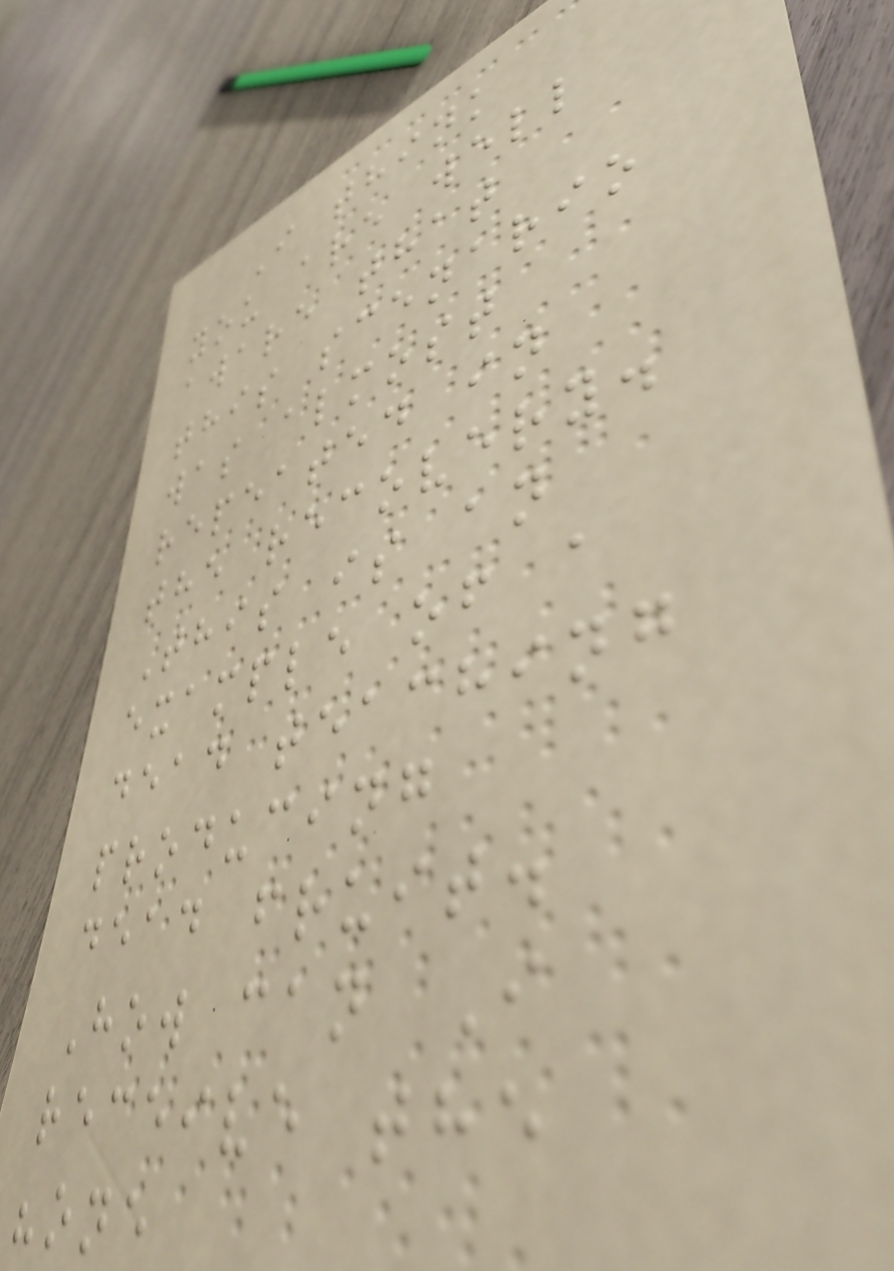I think
you are well
aware that
this scenario
was almost
repeated in
the recovery.
This is an
example of a
dead teaching
producing
dead fruit.
How can I
receive the
"one
